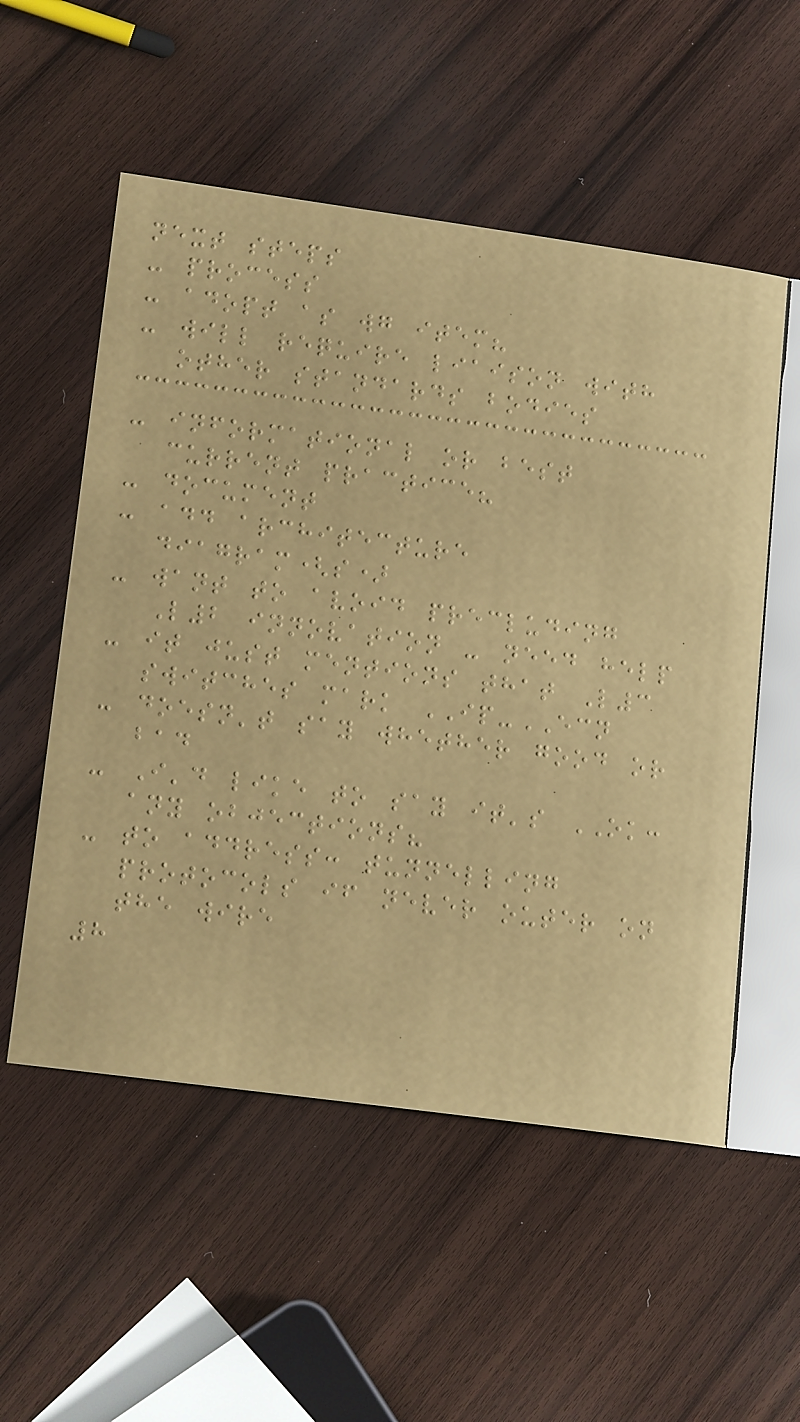next steps
- process
- adopt as wg item?
- will require liaison with
other standards bodies
- informational or best
current practice?
- document
- add architecture
diagram(s)
- want to avoid precluding
L2 innovation - need help
- it just mentions that L3
switches mark IP-ECN
- doesn't say whether good or
bad
- I'd like to say it's OK:
any objections?
- to address: tunnelling
protocols if never outer on
the wire
8
